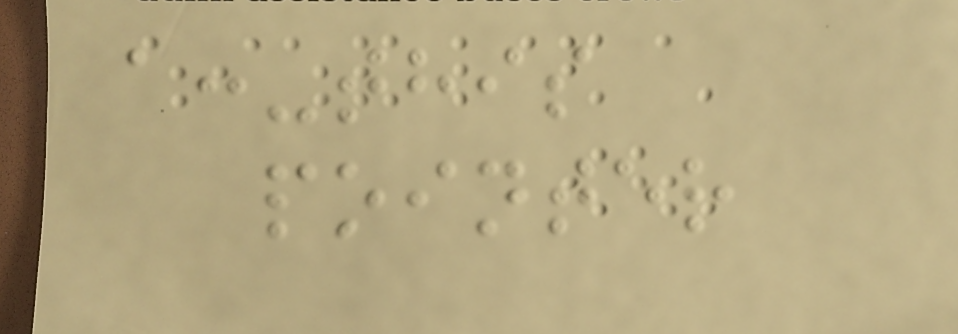a:-this
pointer
